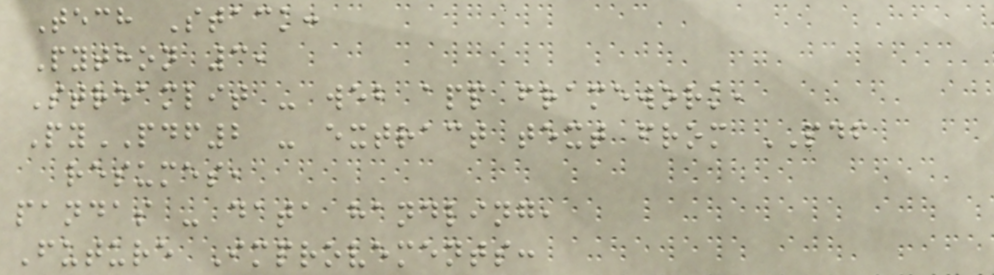Tech Stack:
Python 3,
Streamlit - web app framework,
PyPDF2 - extract text from PDF
resumes,
pandas - data handling,
Future Improvements:
